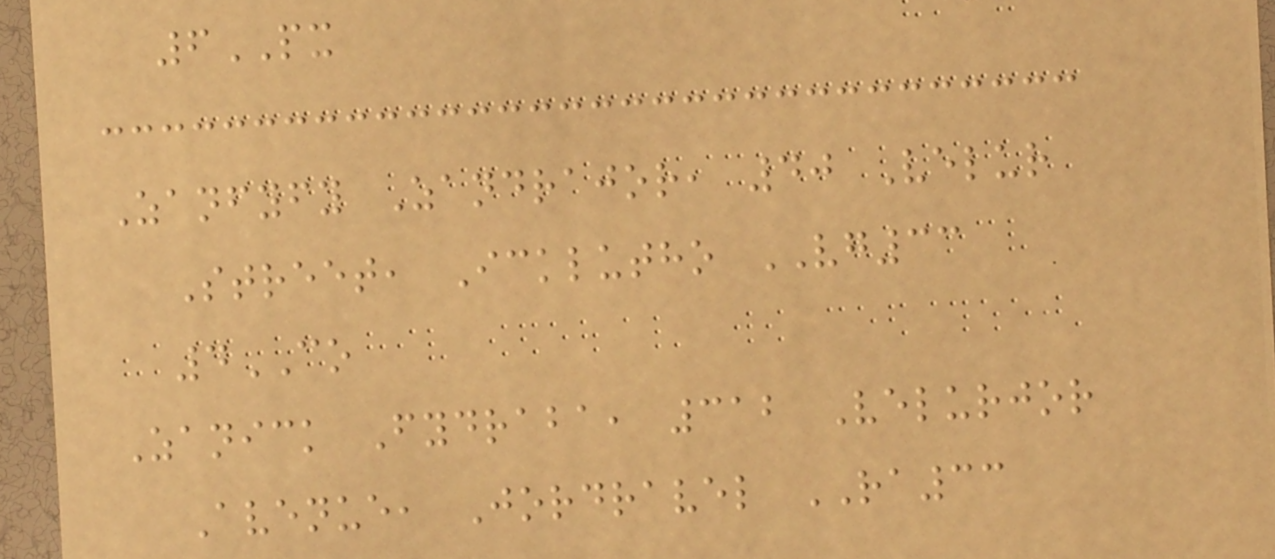6PX
Zanfyfy Zandrajor, 40 Velur
Street, Icklutho VG33
4CO
Zanick Fydraba, 312 Velurjor
Avenue, Jordravel RA33
